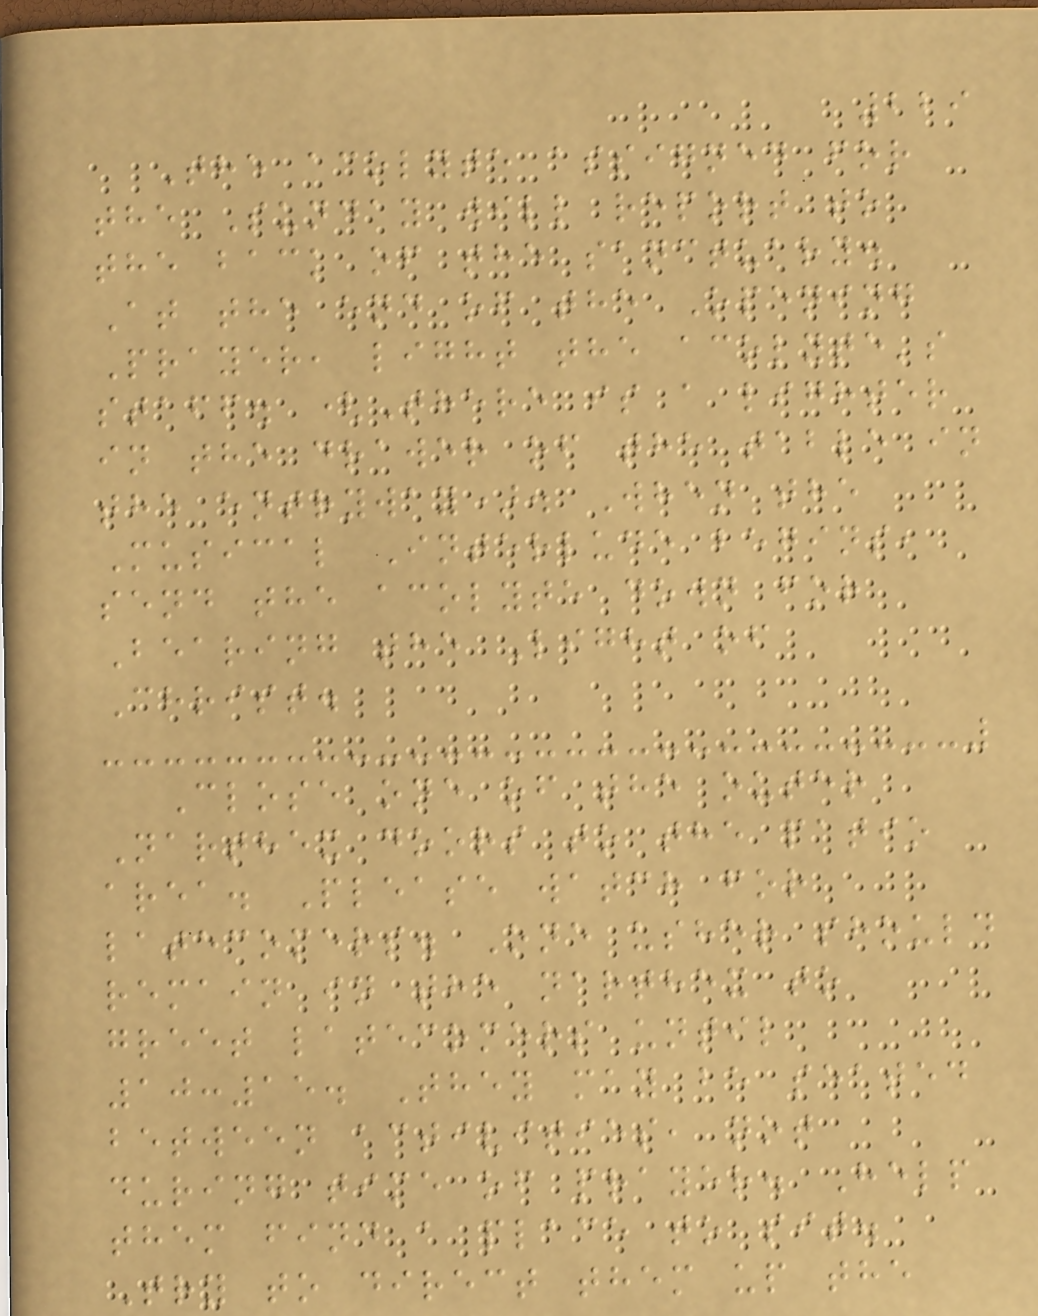229
The acolyte assigned for
the Sunday will report to
the back of the sanctuary.
At the end of the Opening
Prayer, light the acolyte's
staff. (There is a lighter
in the drawer of the table in
the entryway). When the
Musical Interlude begins,
send the acolyte down for
Bearing the Light of
Christ.
Close one of the outer
Narthex doors to the patio
area. Please watch for
latecomers. One usher should
remain in the narthex to
greet latecomers until
10:15. They may be seated
between activities, not
during time of prayer. Help
them find a place to sit.
Try to direct them up the
